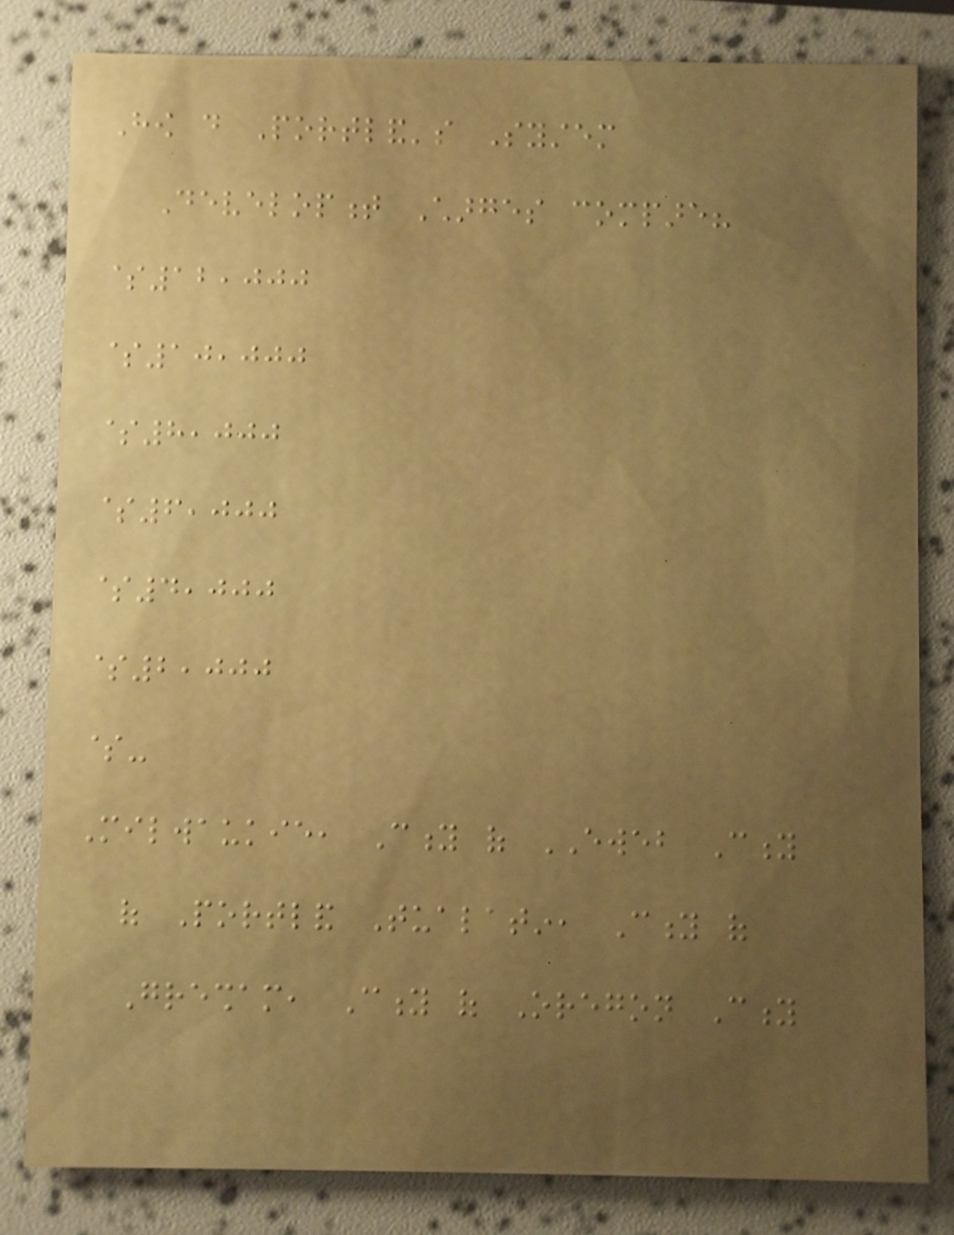How do Portland's System
Development Charges compare?
$12,000
$10,000
$8,000
$6,000
$4,000
$2,000
$-
Milwaukie, City of EWEB City
of Portland Tualatin, City of
Gresham, City of Oregon City
